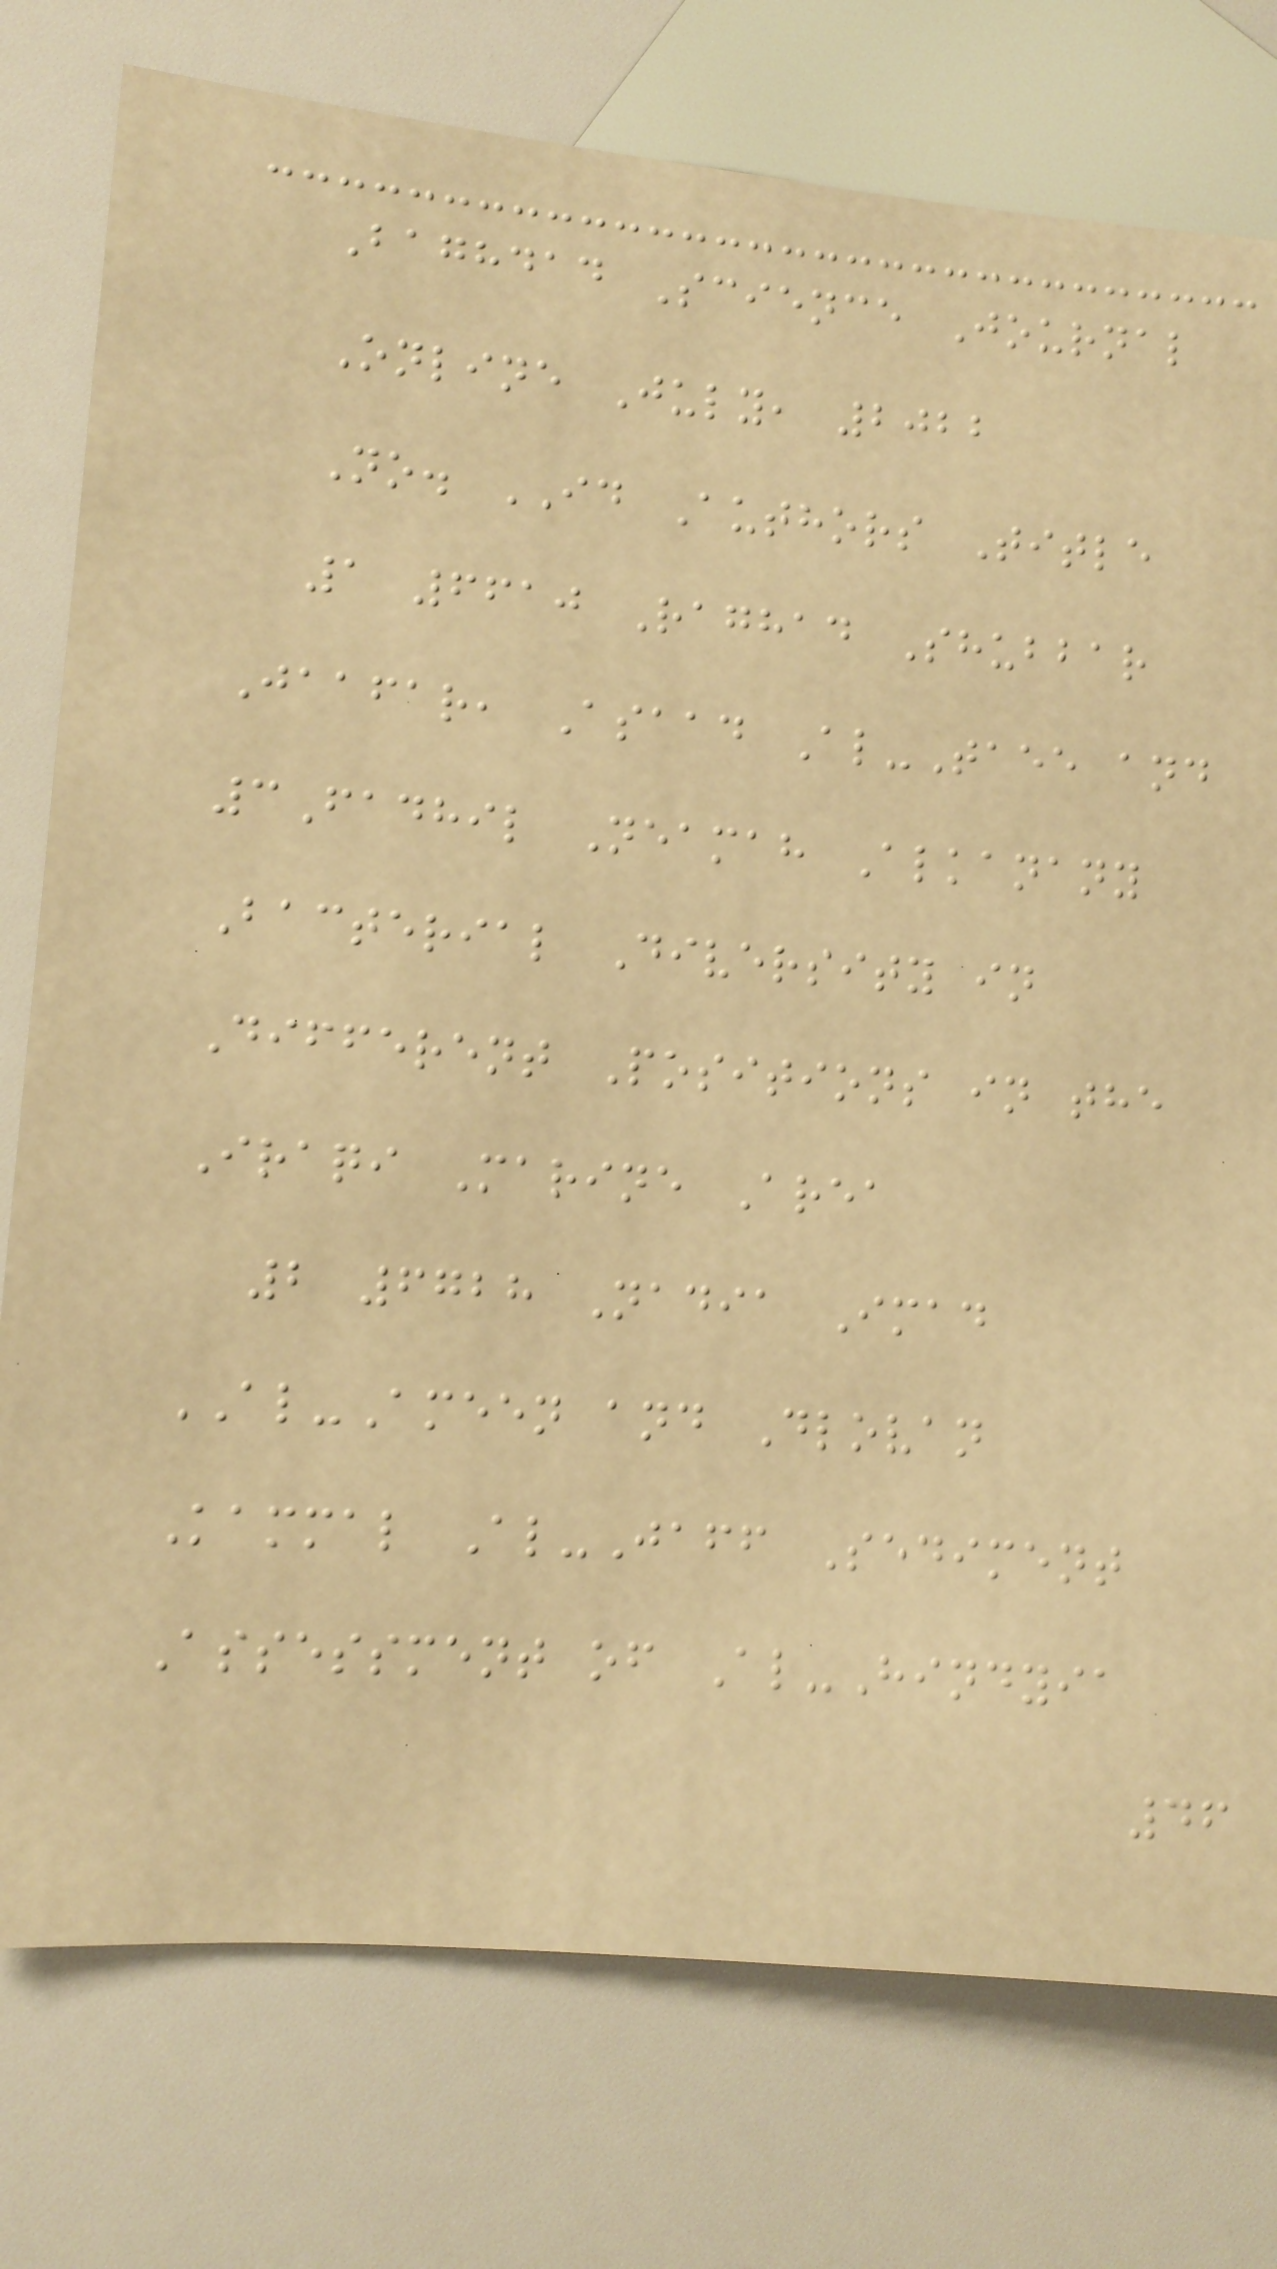Baghdad Science Journal
Online July, 2022
No. ID Authors Title
1 6610 Raghad Shubbar
Jaafar, Asaad Al-Taee and
3Fadhil Neamah Alkanany
Bacterial Diversity in
Different Positions in the
Iraqi Marine Area
2 6728 Nadia Imad
AL-Ameen and Dlovan
Kammal Al-Jaff Sediment
Assessment of Al-Hindyia
46
